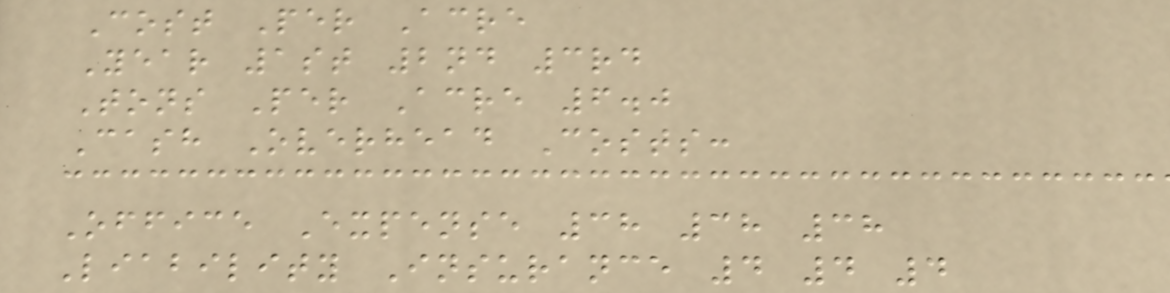Cost Per Acre
Year 1st 2nd 3rd
Tons Per Acre 6.0
Cash Overhead Costs:
Office Expense 38 38 38
Liability Insurance 4 4 4
